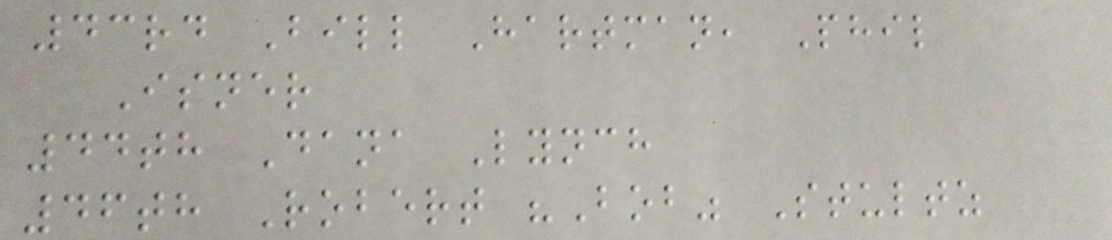43rd Bill Hartman, Phil
Isner
44th Dana Lynch
46th Robert "Bob" Stultz
